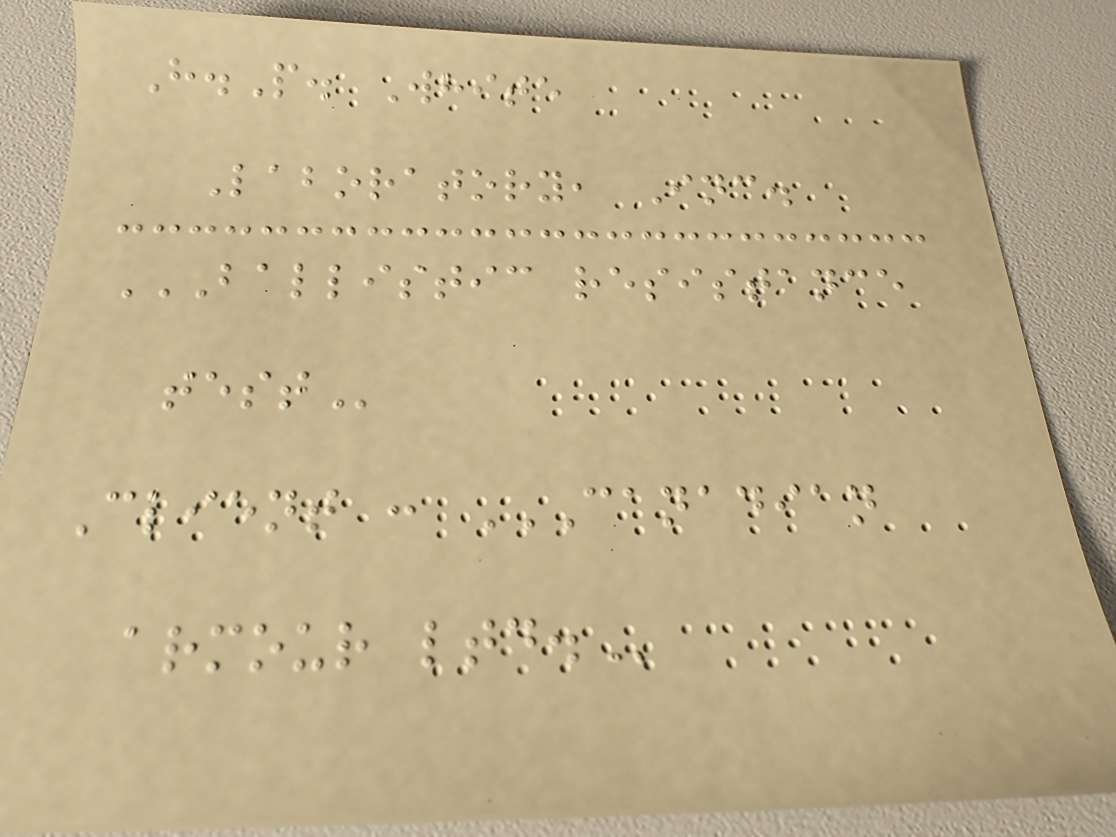H.P. White
Laboratory, Inc.
BALLISTIC RESISTANCE
TEST
Client : CANADIAN
ARMOUR LTD.
